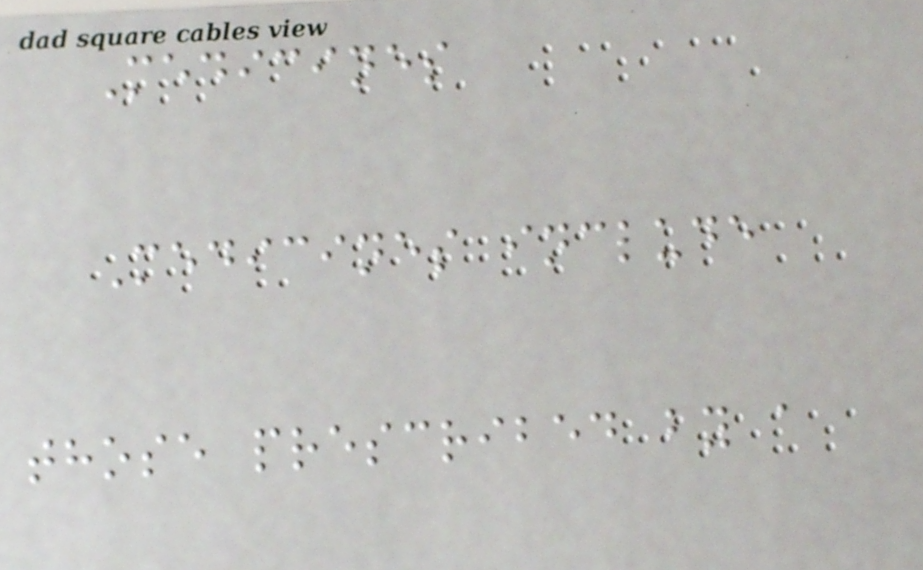Medicines
Medicines include
those prescribed by a
